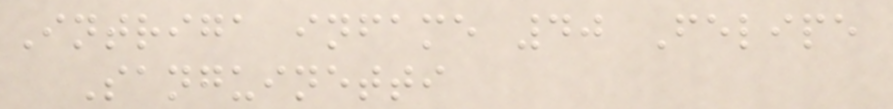Intriga infame 40 Felipe
Sanguinetti
